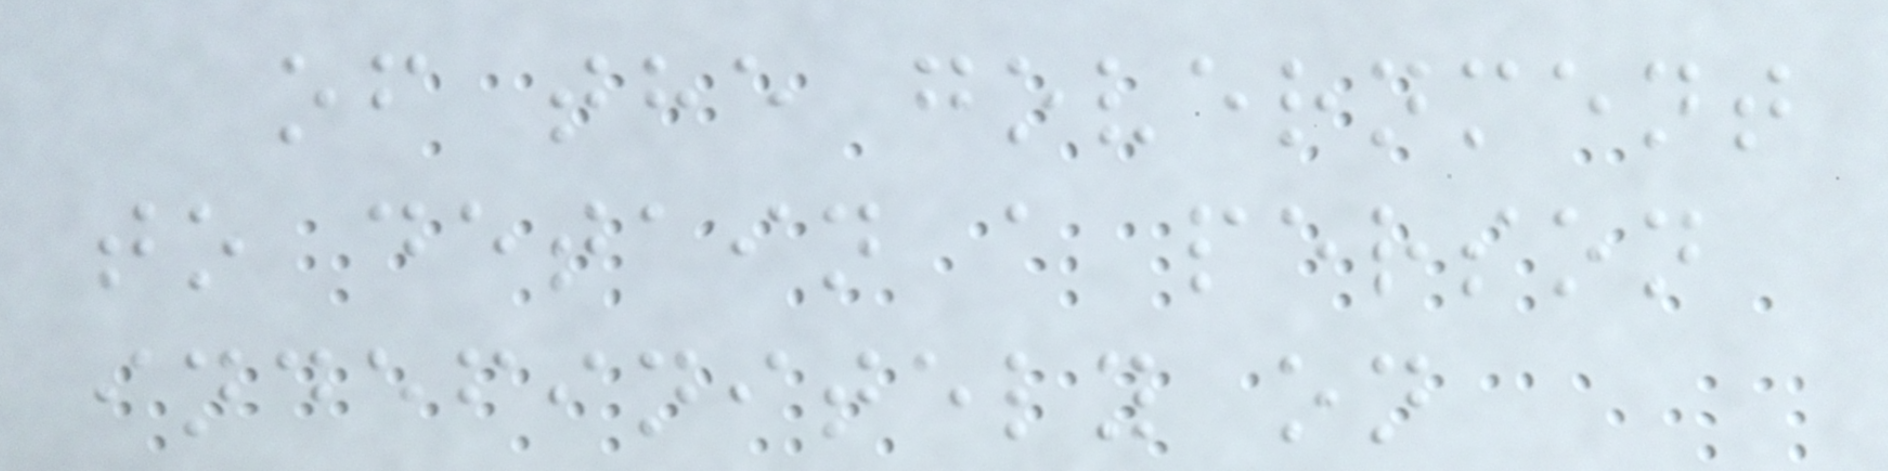of the government
to detain a person
indefinitely on
